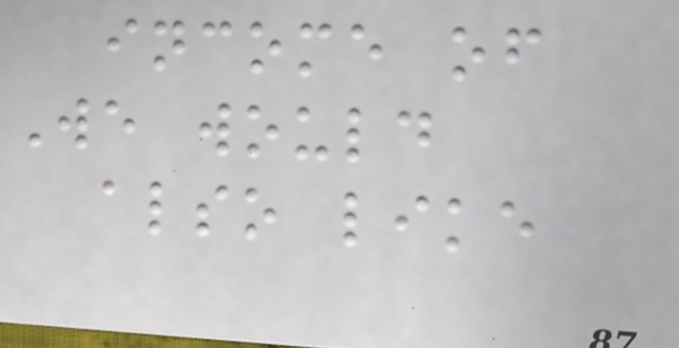income of
We would
also like
